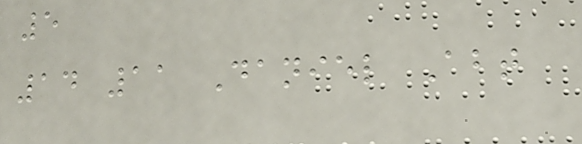5
14 11 Daniel Abt
